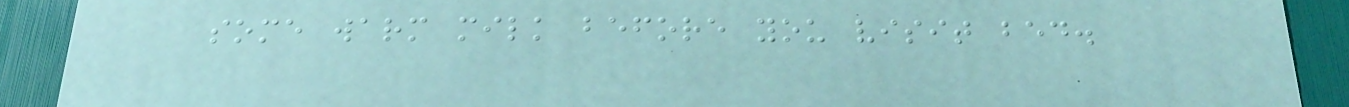some warm milk before you visit bed.
